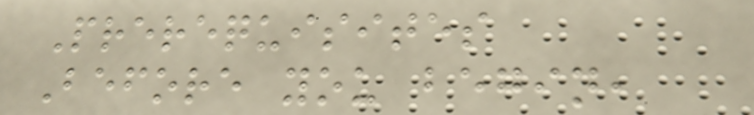Prerequisites
Before you begin,
